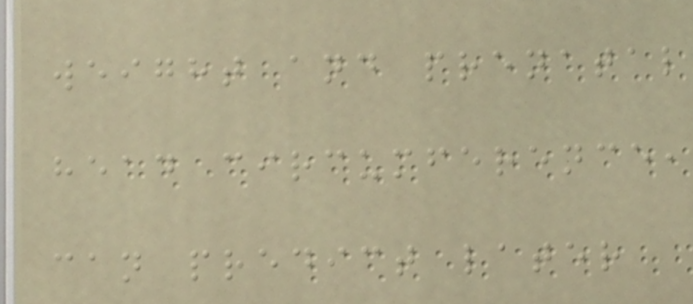weight and prenatal
head circumference,
can predict later
